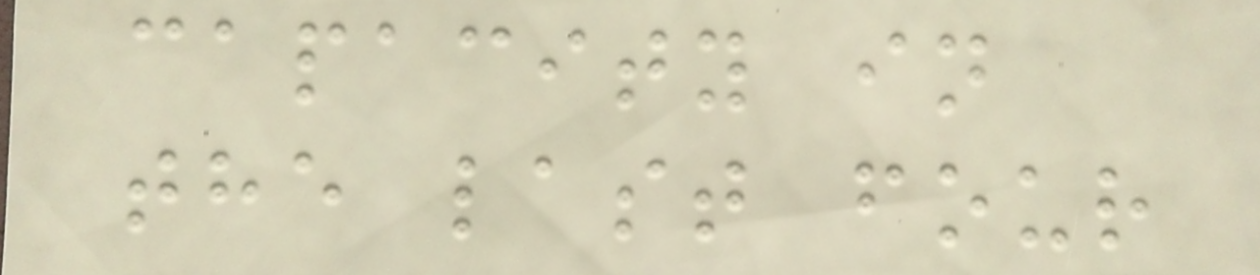capacity in
the last four
